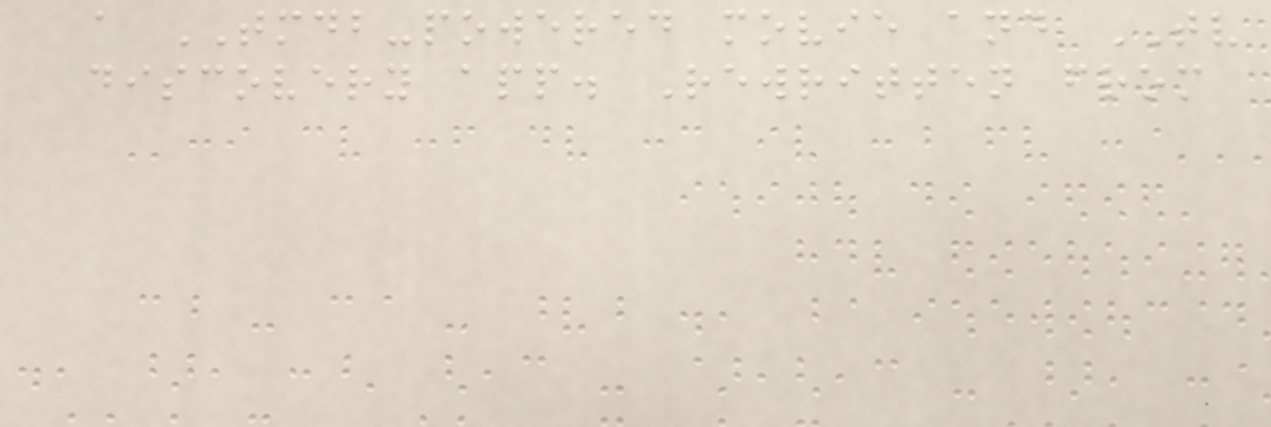a TMDB-powered movie and TV
discovery app. Rewritten from
